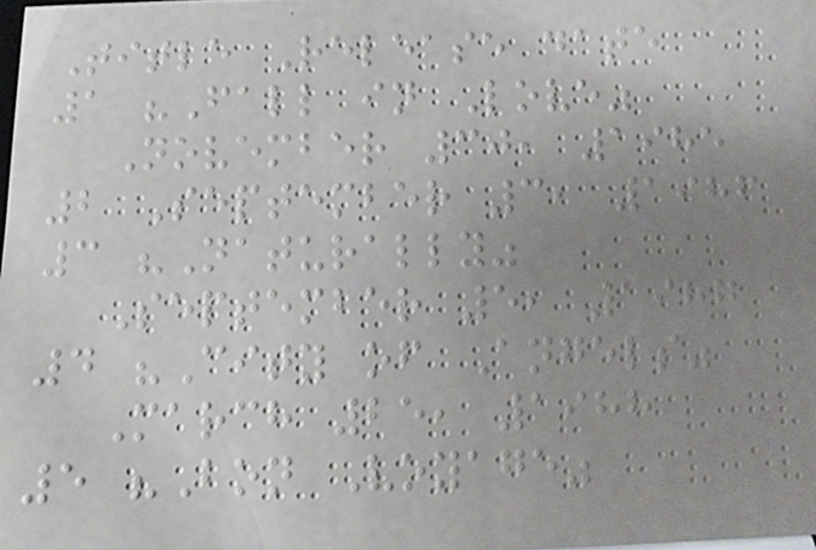Title Release date
1 "Fall in Love"
November 30, 1985
2 September 3, 1986
3 "Naturally"
September 5, 1987
4 "City of Angels"
March 25, 1988
5 "Bon Voyage"
